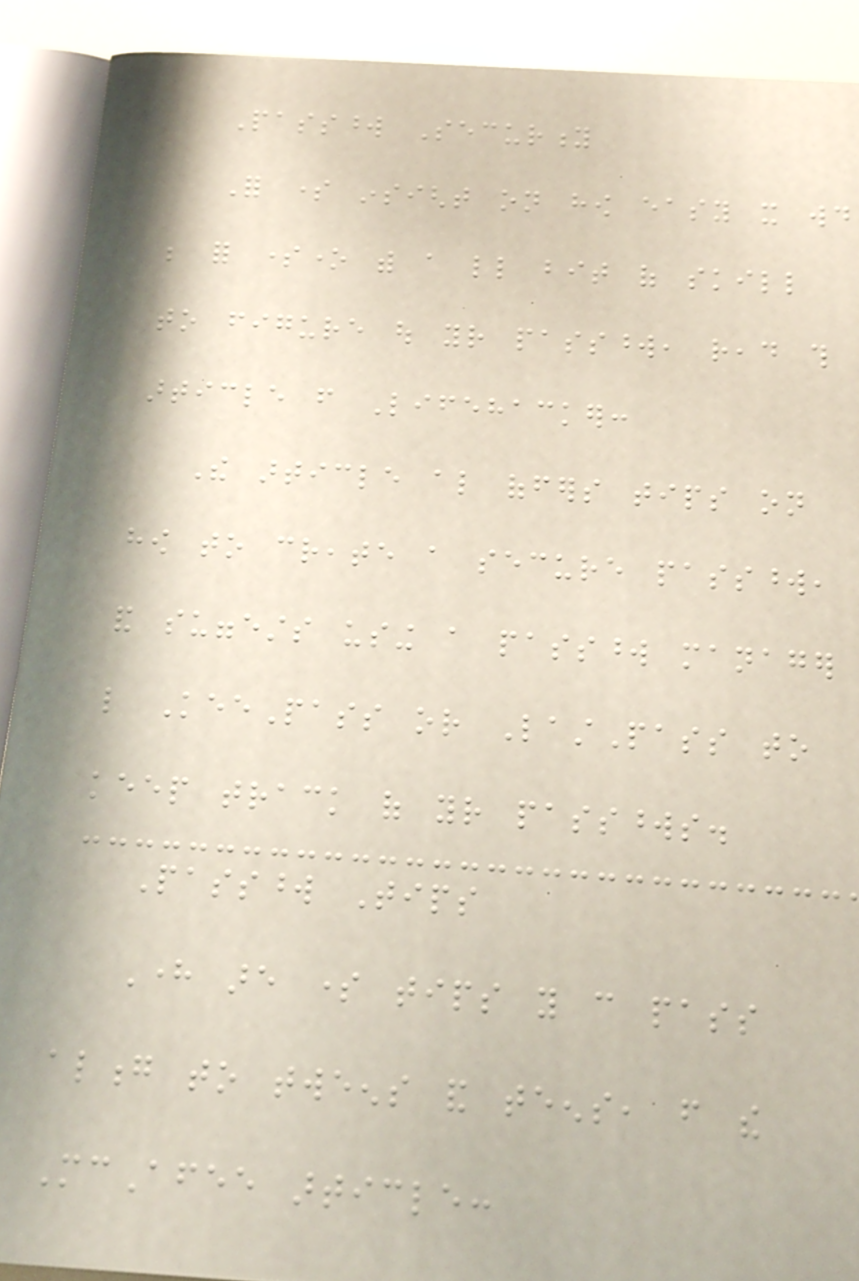Password Security
For some insight on how easy it would
be for someone with a little bit of skill
to figure out your password, read this
article from Lifehacker:
The article also offers tips on
how to create a secure password,
and suggests using a password manager
like KeePass or LastPass to
keep track of your passwords.
Password Tips
Here are some tips you can pass
along to tweens and teens, from the
McAfee article:
